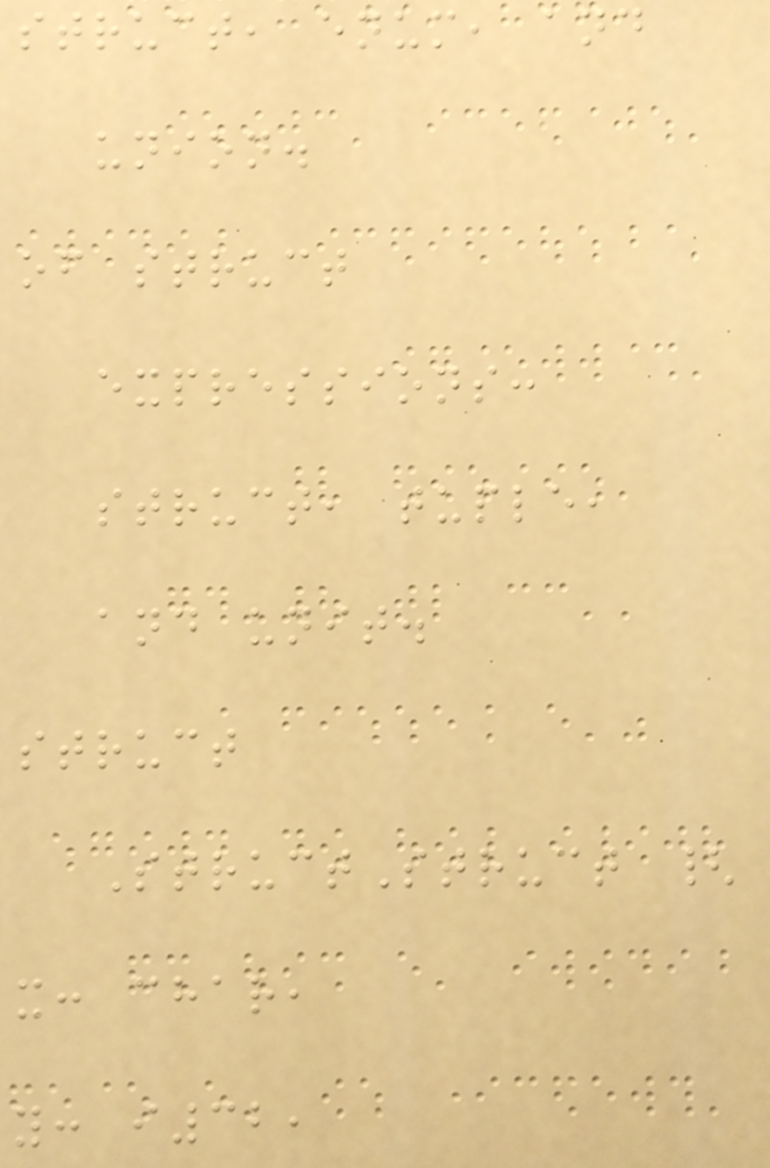struct, enum, and
union.
of struct
expressions:
struct, tuple,
and unit.
struct
StructStruct {
x: char,
y: i32,
